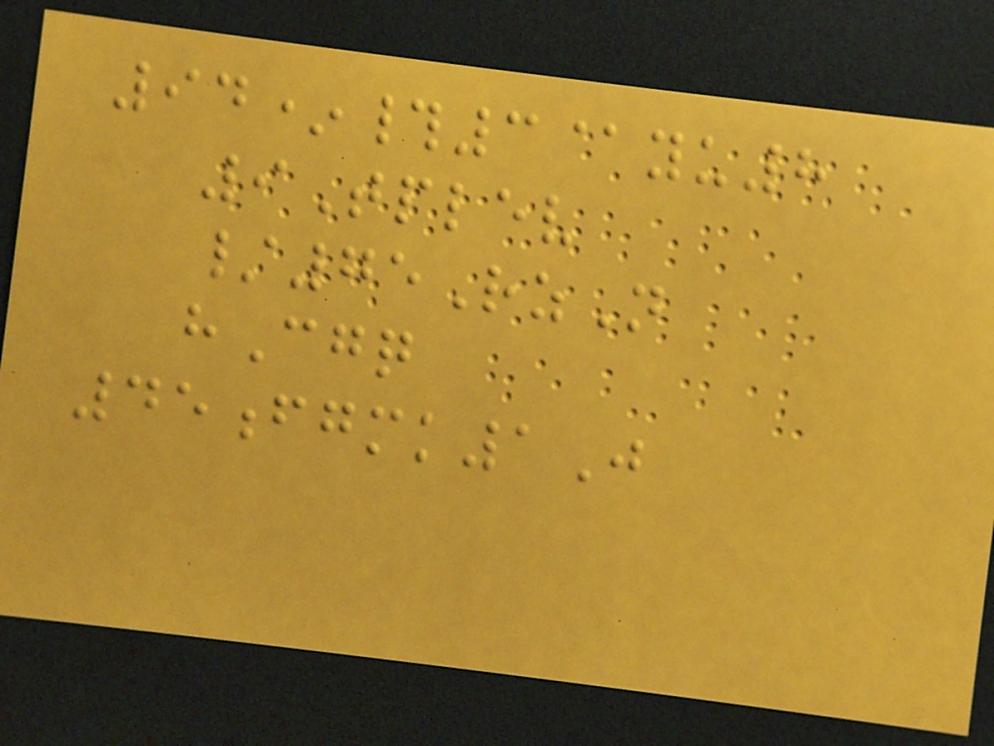94*#3@yu8
9Tplev
/75RzN
hCgq
45fgmk1J
